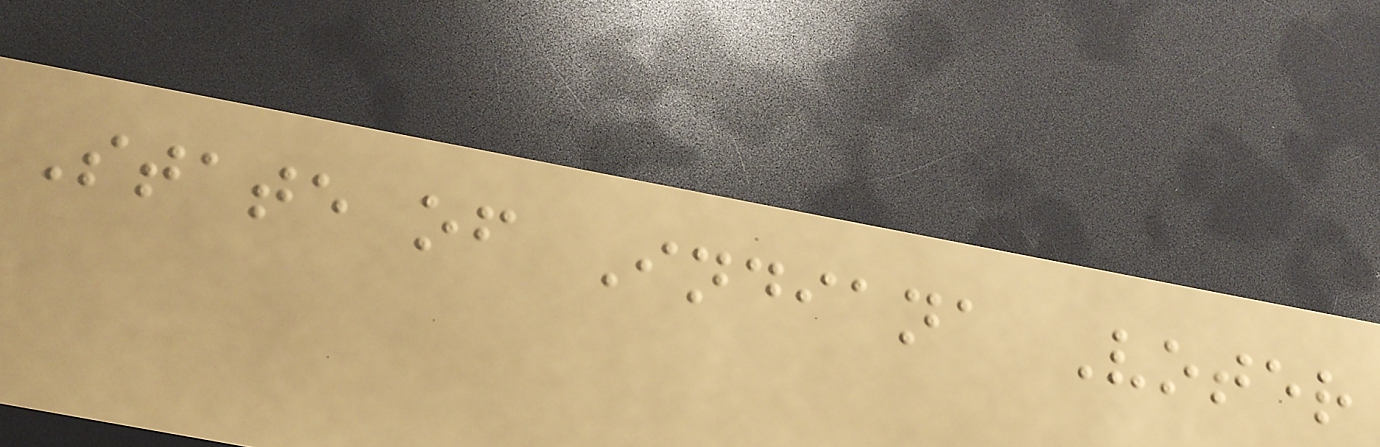State of Indiana Voter
